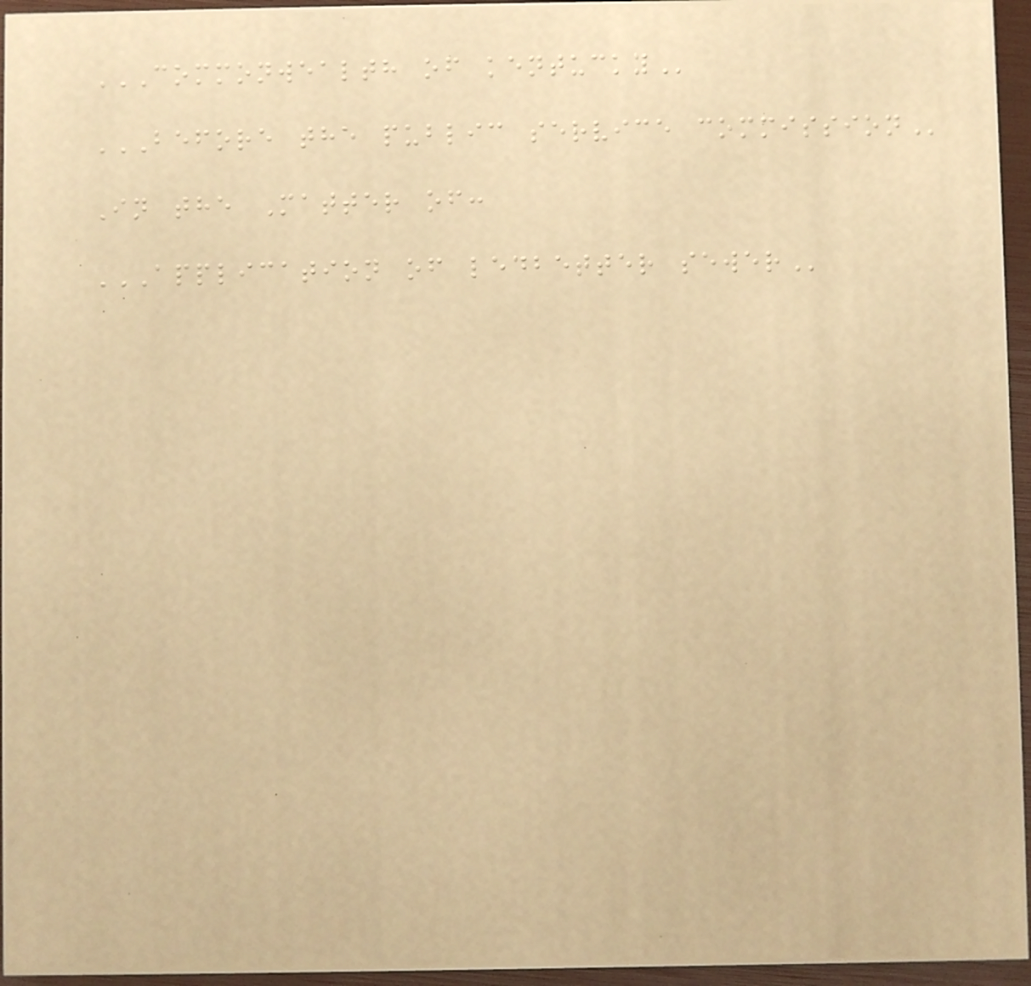COMMONWEALTH OF KENTUCKY
BEFORE THE PUBLIC SERVICE COMMISSION
In the Matter of:
APPLICATION OF LEDBETTER SEWER
